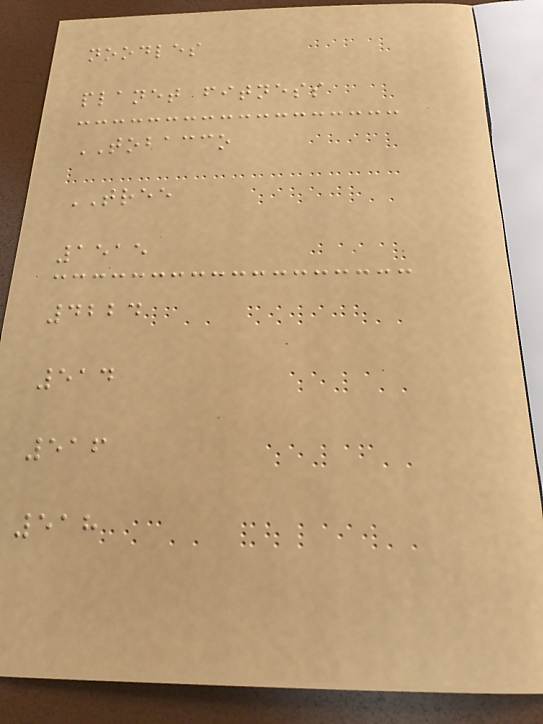noodles
planet fitness
TOBACCO
TREE
1515
4224
514
516
518
